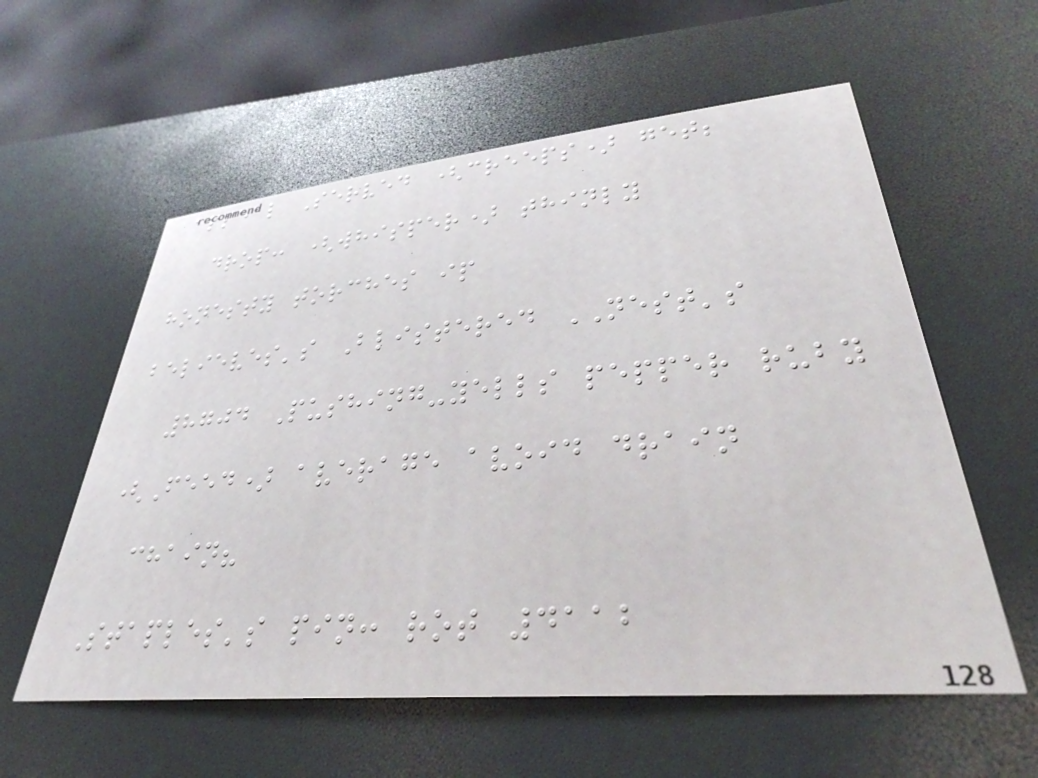appeal Served (creeps) get;
drop: (whisper) thinly
honesty torches ip
believes's Blistered NEST's
8704 Pushing-yells pepper ruby
(Feed) average avoid drain
chain?
Staples's pin: rot 4112
